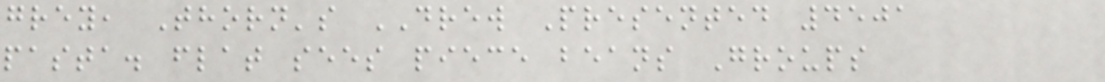grey, Thorn's DREW Presented 4501
pasta. flat sees piece beans Groups
